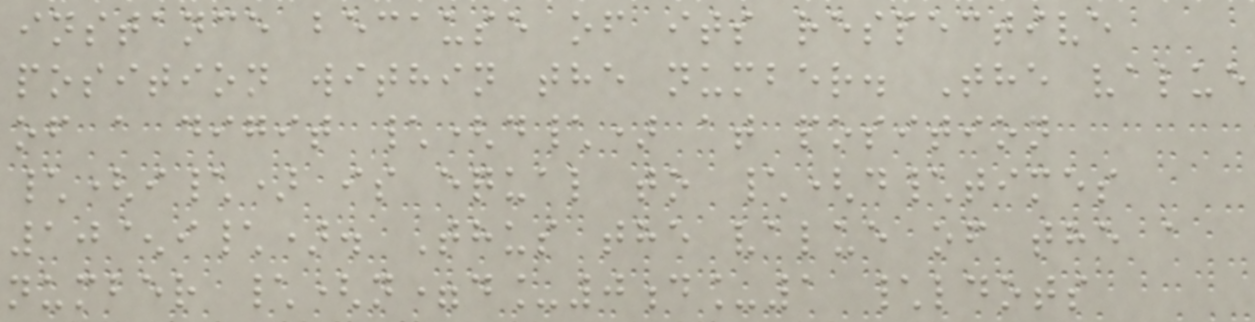instance because of its respective
position within the number. The value
of a digit \(d\) at position
\(i\) is equal to \(d\times
10^i\). Thus the value of the a
number \(n=d_0d_1 \ldots
